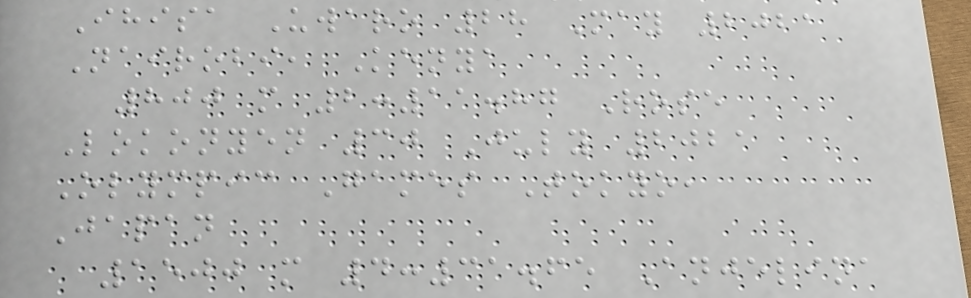Ihisa Uwaro 28 May 2021
Nairobi, Kenya
800 m 2:11.87 Rose
Lokonyen 30 July 2021
Olympic Games Tokyo,
Japan
1500 m 4:31.65 Anjelina
